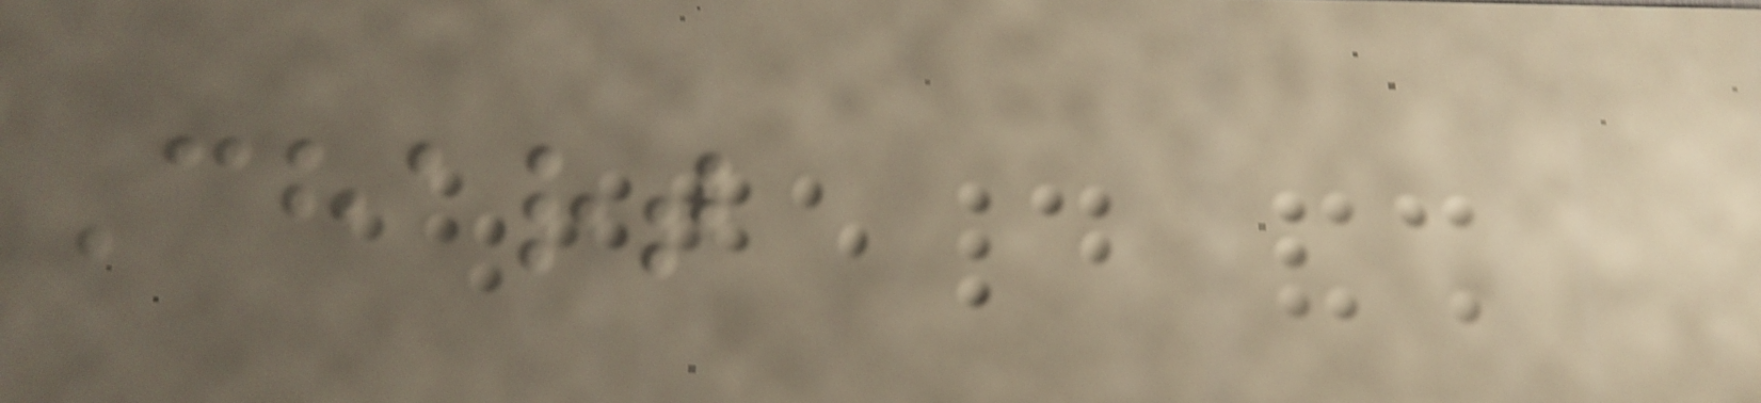Chart
